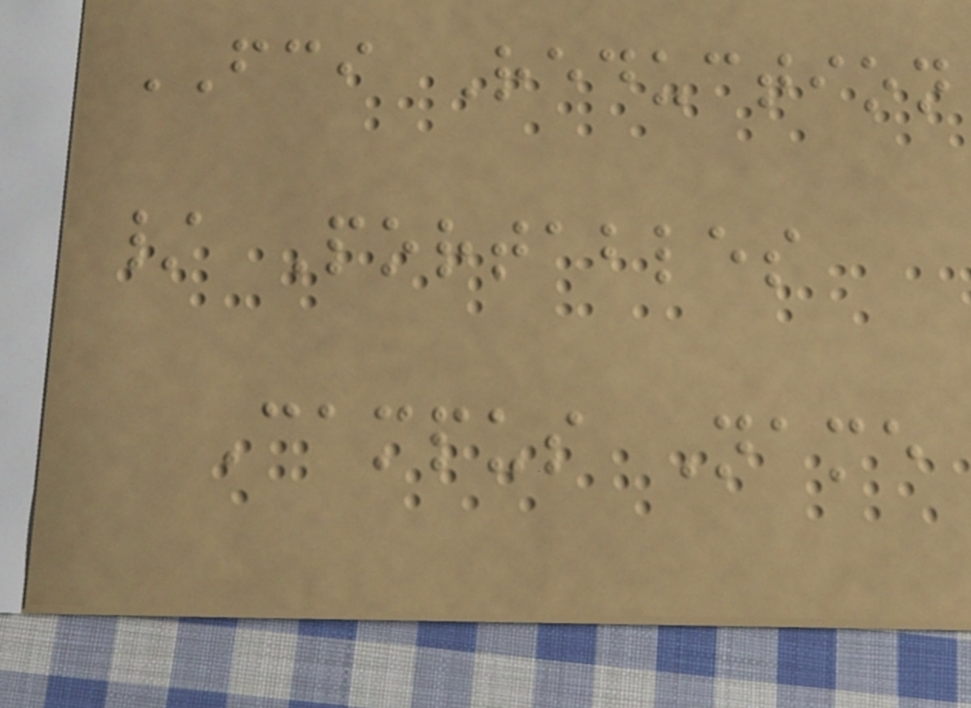FCI Reduction
/ Portables
Campus Name
